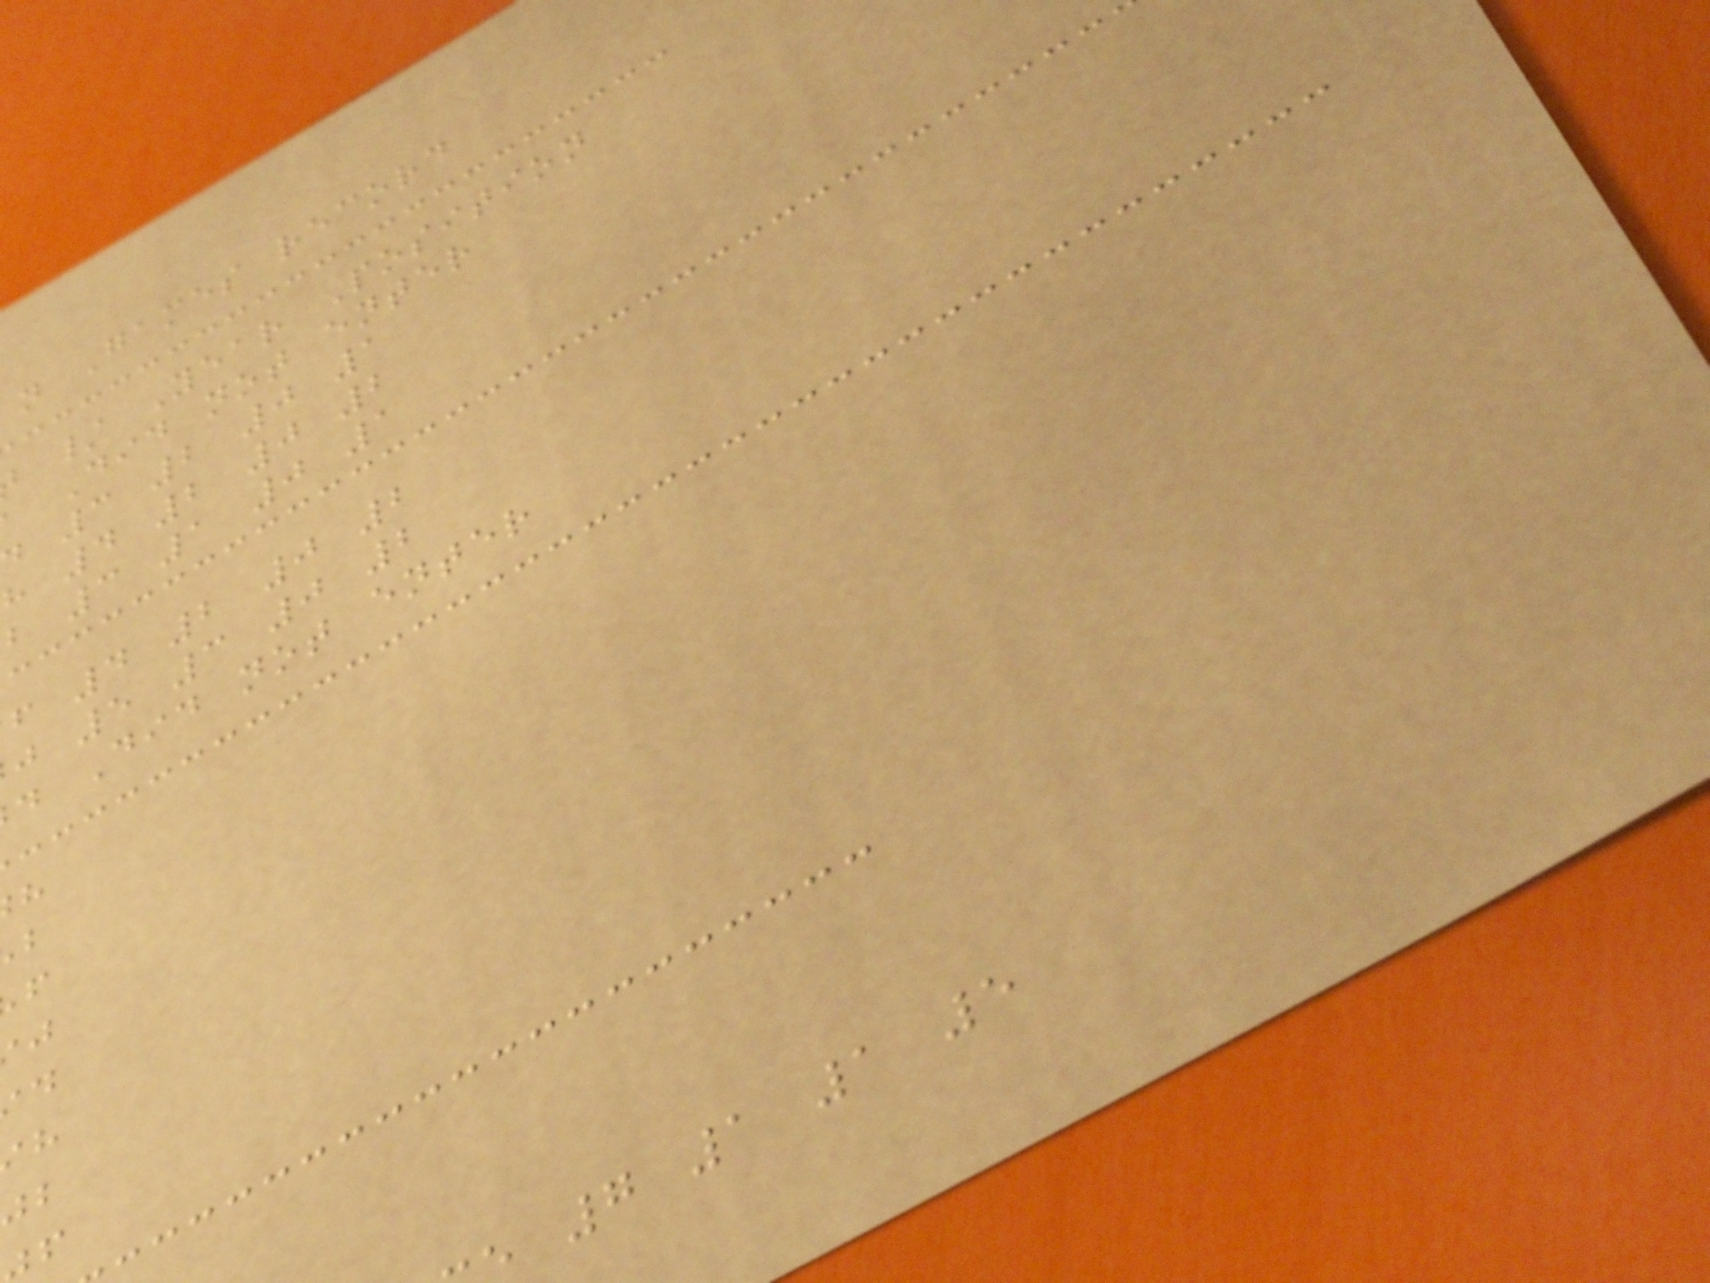n Games record
/ Year Position
Did not enter
3 2 0 1
h 4 2 0 2
b 3 1 0 1
f 4 2 0 2
j 5 3 0 2
d Did not enter
7 1 1 5
